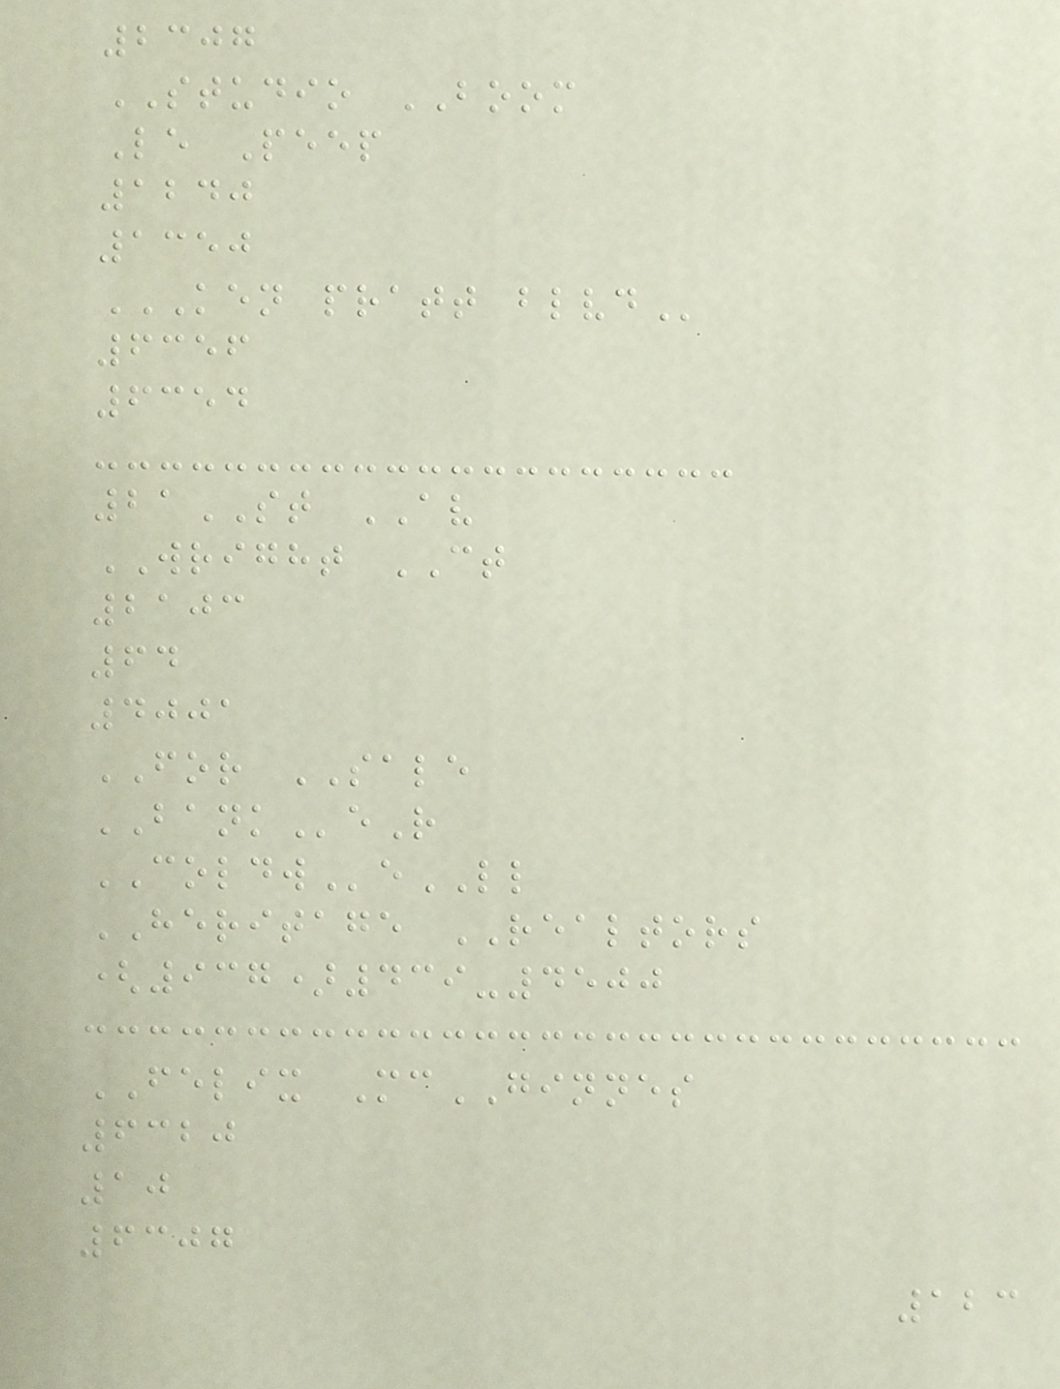2307
STUDIO BOOM
Le Peep
1240
1350
KEN PRATT BLVD
6356
6354
21ST AV
WRIGHT CT
2103
64
4001
FOR SALE
BANKeR
COLDWeLL
HERITAGE REALTORS
(937)439-4500
FELIX McGINNES
6320
10
6307
123
